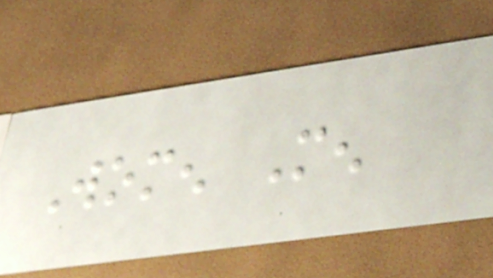Women Men
